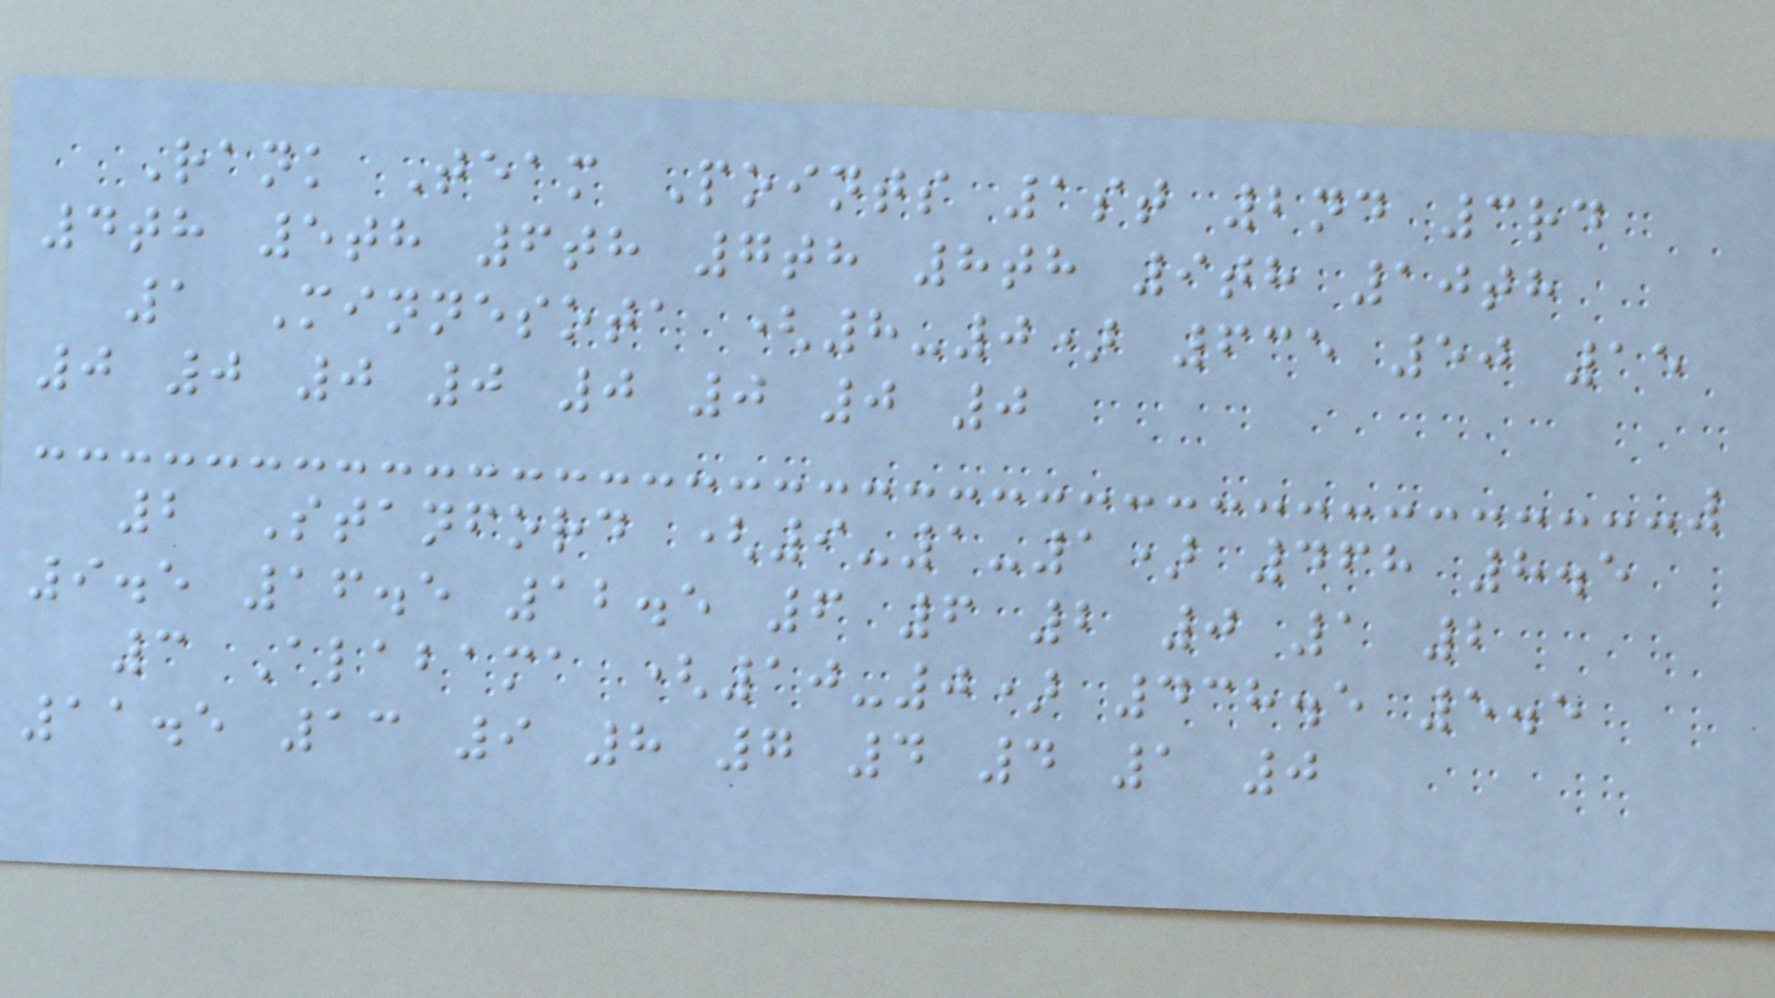Rank Team Points 1st 2nd 3rd
4th 5th 6th 7th 8th 9th 10th
1 Minnesota (8-0) 635 50 15
0 0 0 0 0 0 0 0
2 Stanford (9-1-1) 468 8.5
9.5 16.5 12.5 6 6 2 0 1 2
3 Alabama (10-0) 438.5 5.5
11.5 13 9 8 7 4 4 1 0
